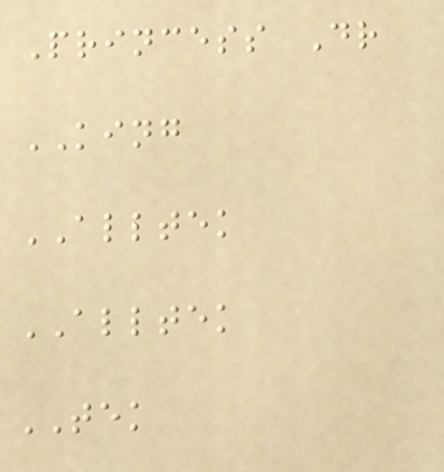Princess Dr
KING
ALLTEK
ALLTEK
TEK
